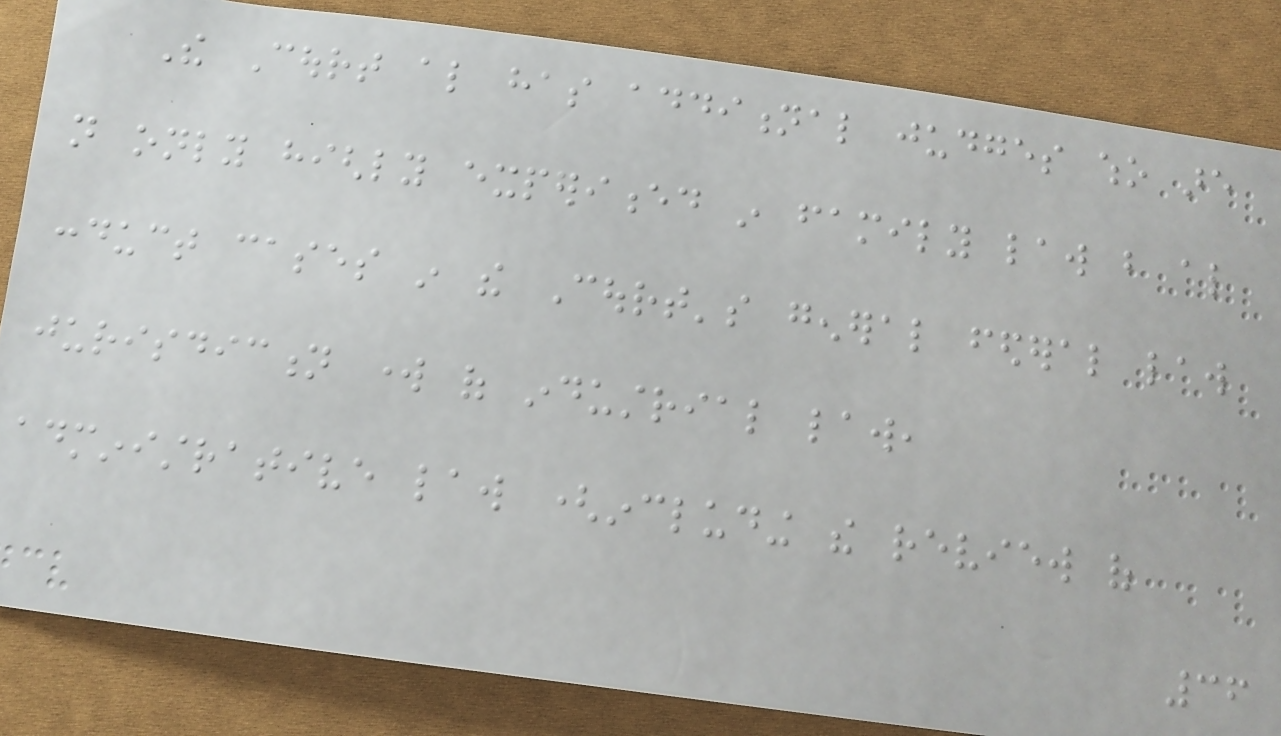The Court also has additional judges who are
not only highly experienced in family law but also
conduct cases in the Court's general federal law
jurisdiction work of industrial law,
administrative law (including the review of
36
